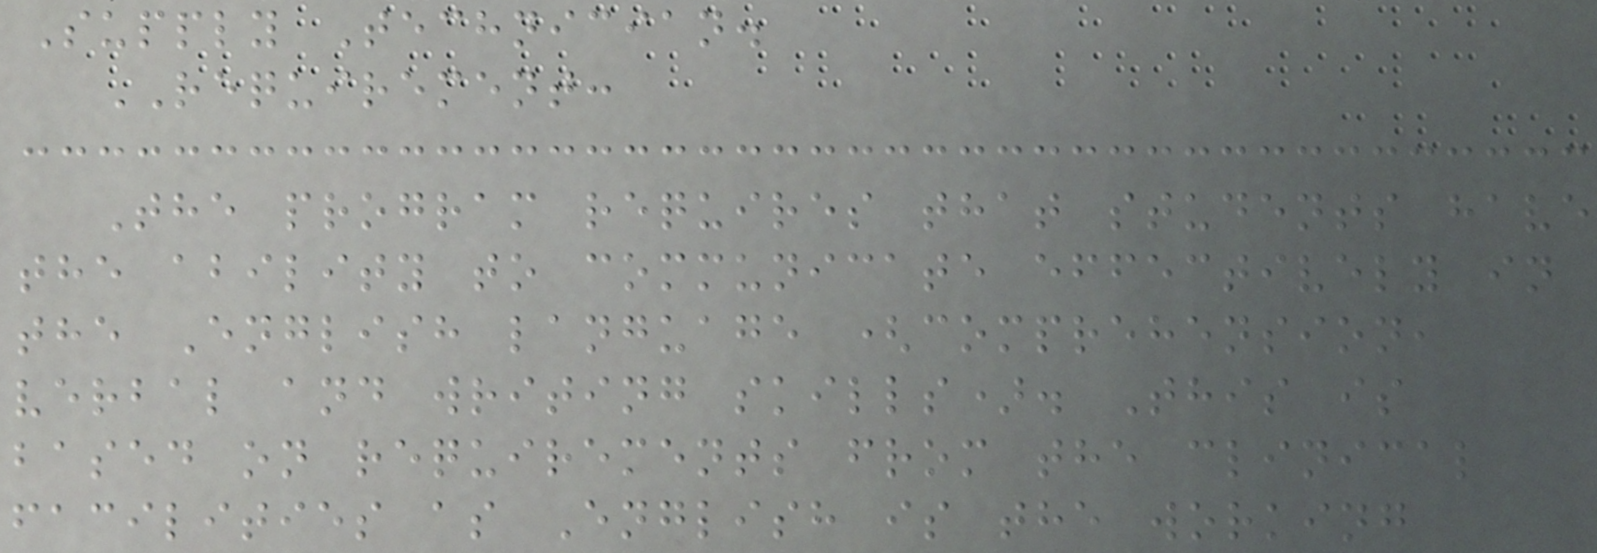Supply Technician.
REQUIREMENT:
The program requires that students have
the ability to communicate effectively in
the English language (comprehension,
verbal and writing skills). This is
based on requirements from the clinical
facilities as English is the working
